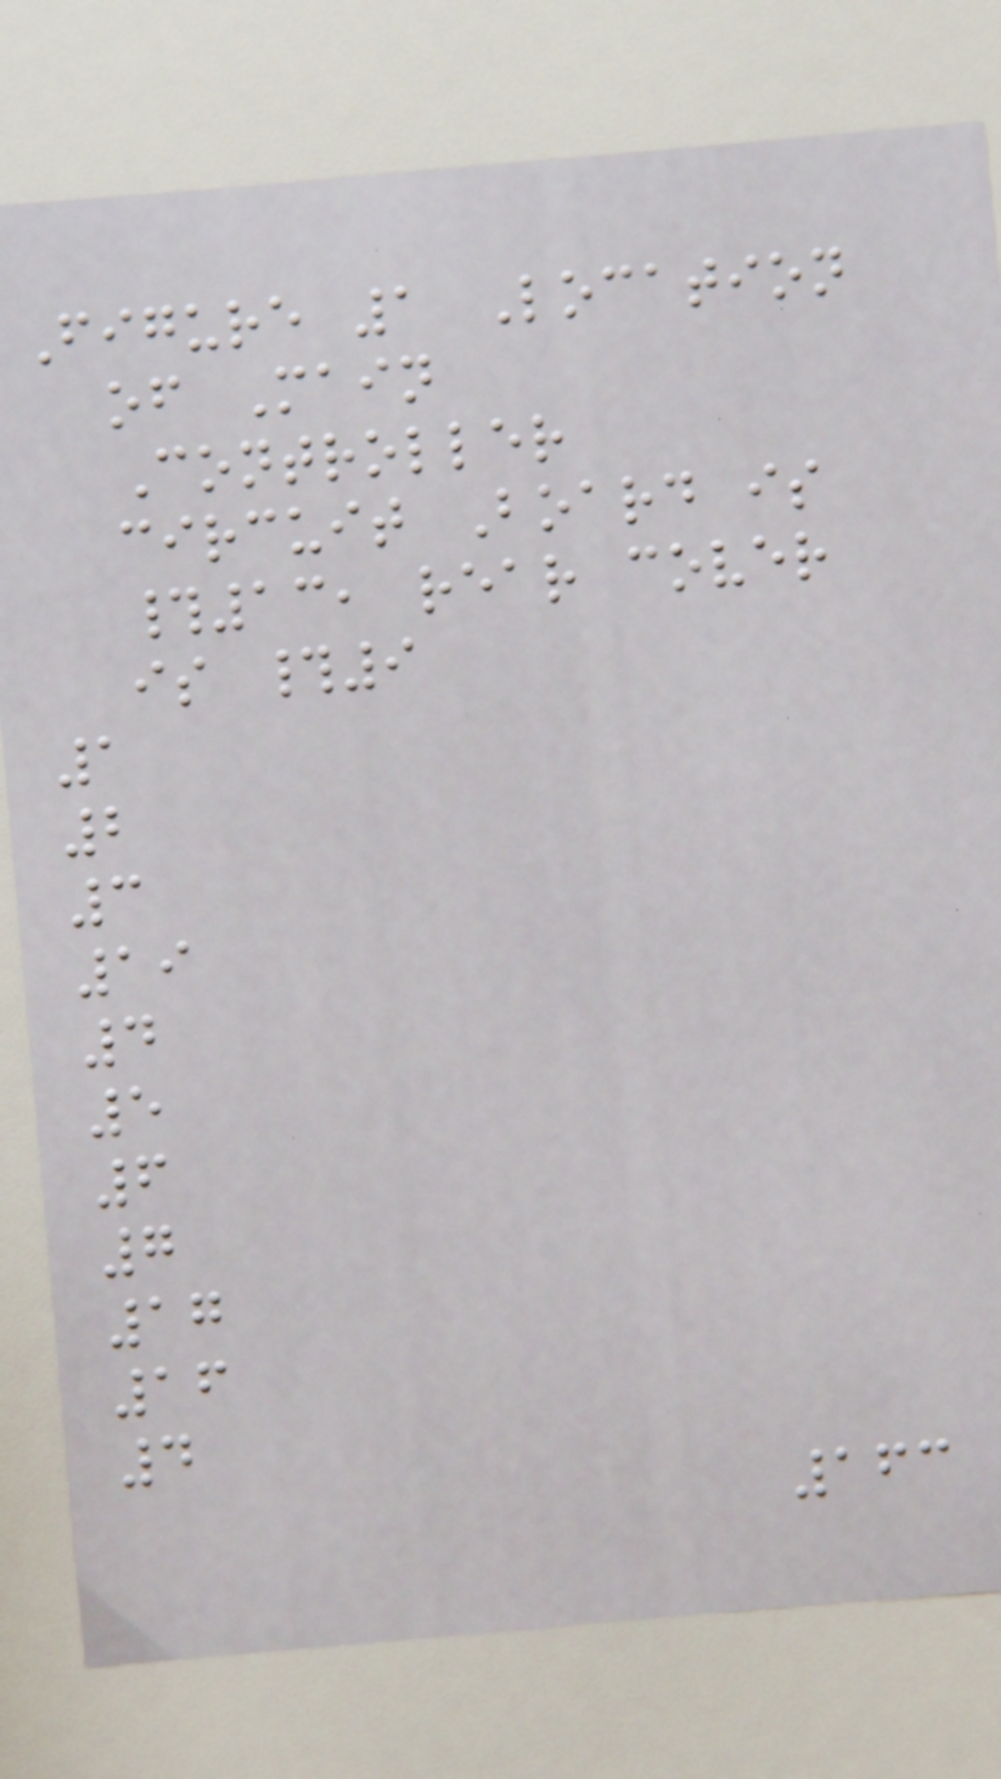Figure 1 Location
of Main
Controller
circuit Board is
#13, rear cover
is #9
1
2
3
19
4
5
6
7
17
16
4
163
